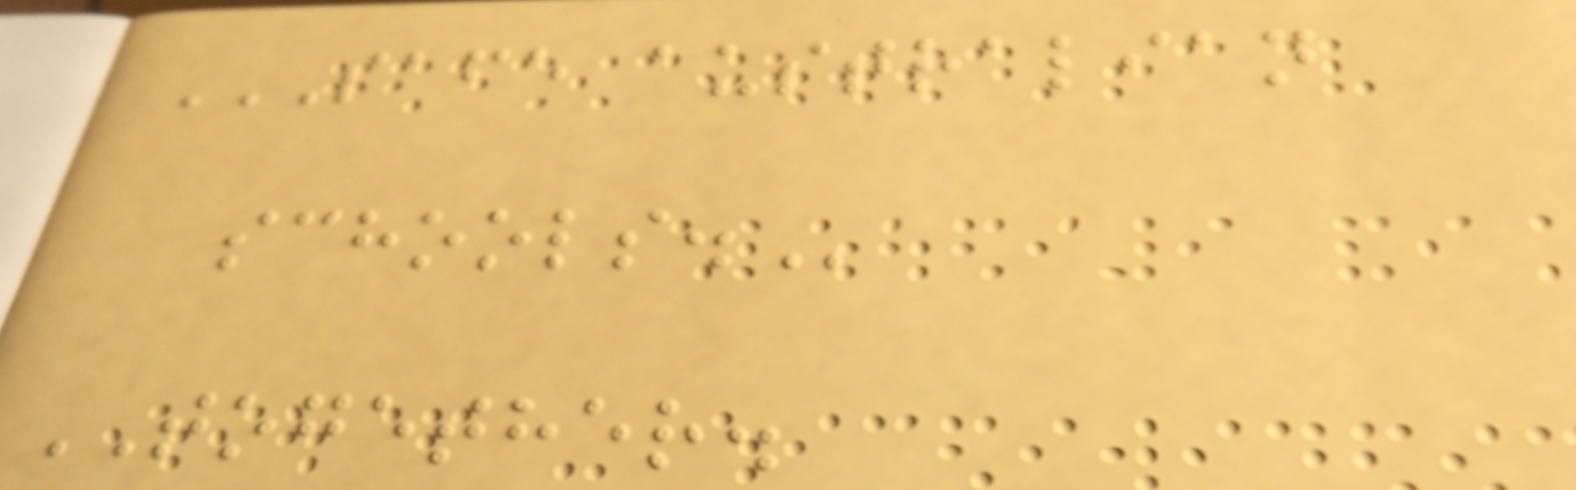SAFE AUSTRALIAN
SCHOOLS.
TOGETHER.
